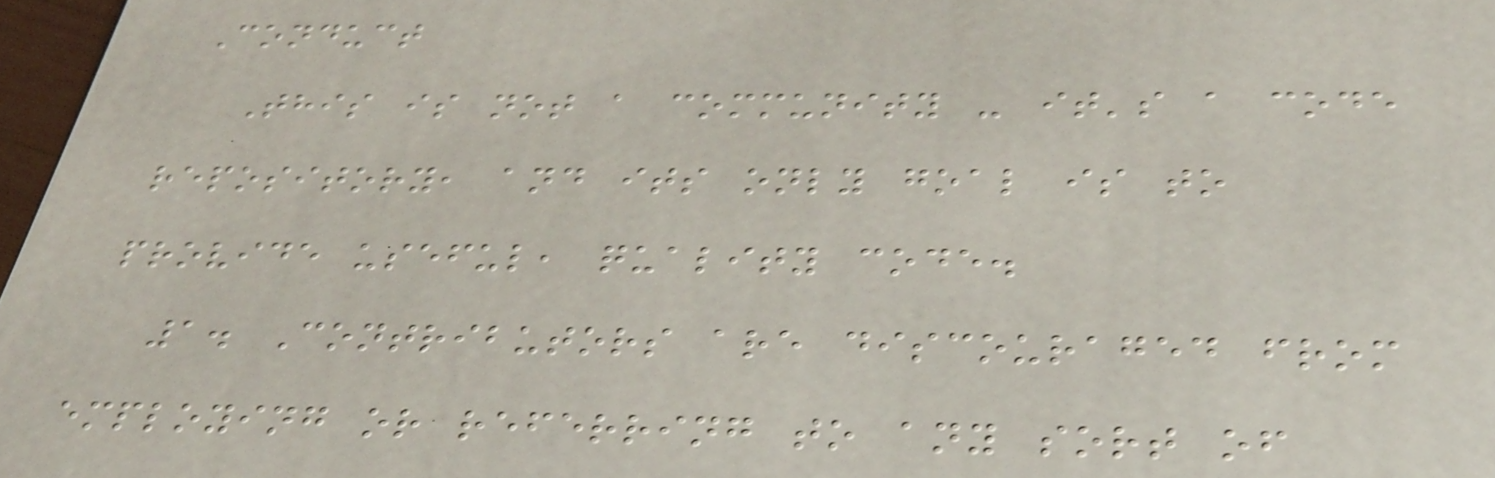Conduct
This is not a community - it's a code
repository, and its only goal is to
provide useful, quality code.
1. Contributors are discouraged from
employing or referring to any sort of
